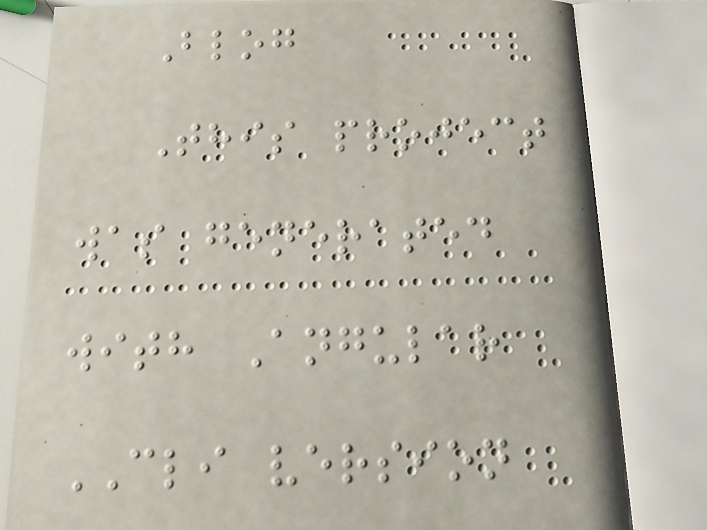Blog
This project
was generated
with Angular
CLI version
